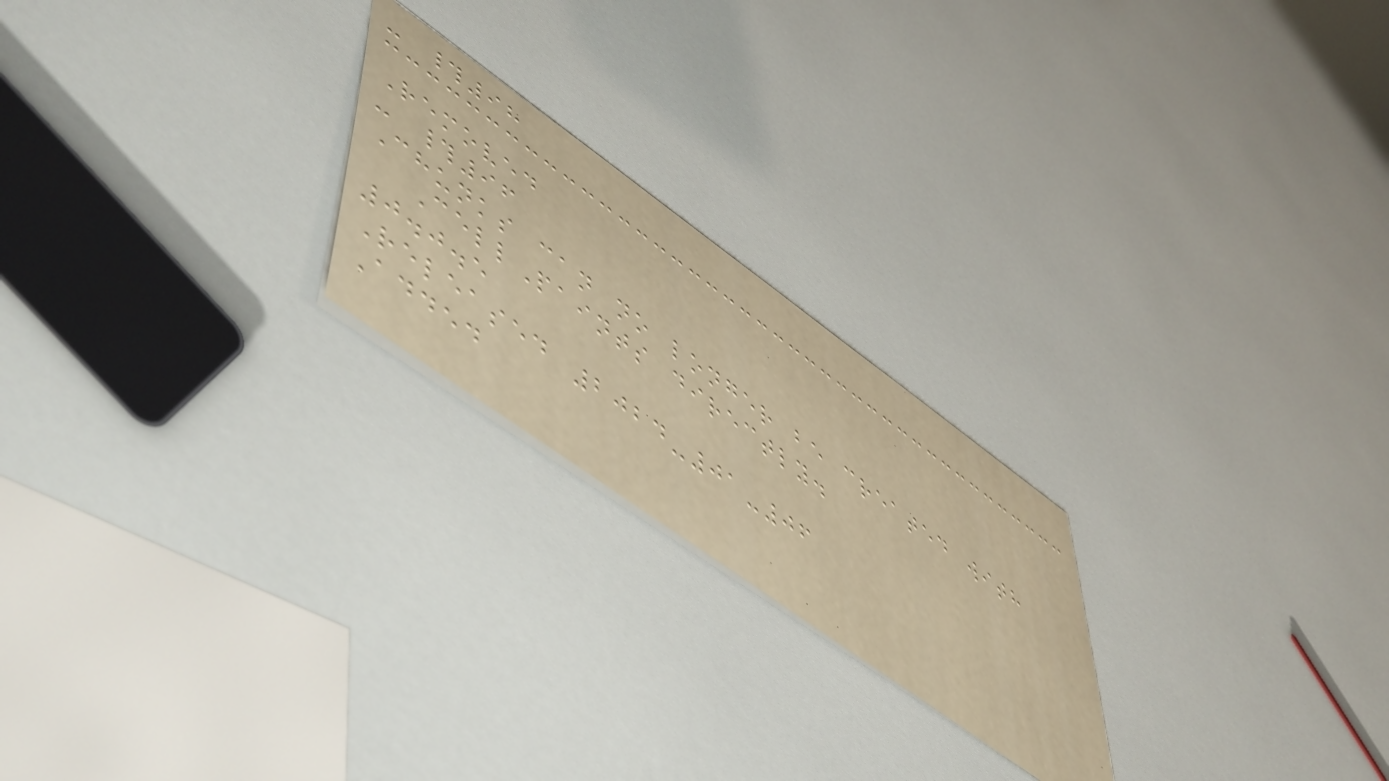- #98
Removed
- #96
Chunks can no longer be created with
CellPaints directly.
0.0.5
Released 2024-01-06
Added
